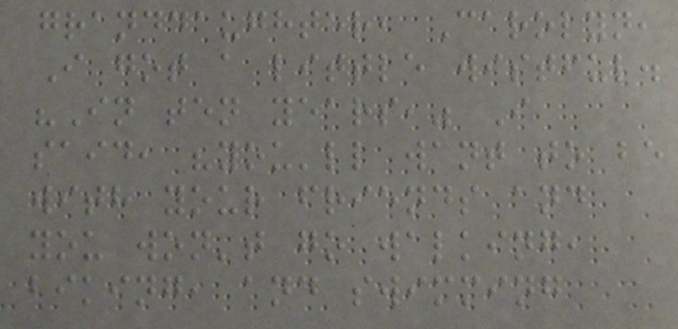granddaughter, Carolyn,
I got a little wistful.
"In ten years," I
said, "you'll want to be
with your friends and
you won't go walking,
biking, and swimming
